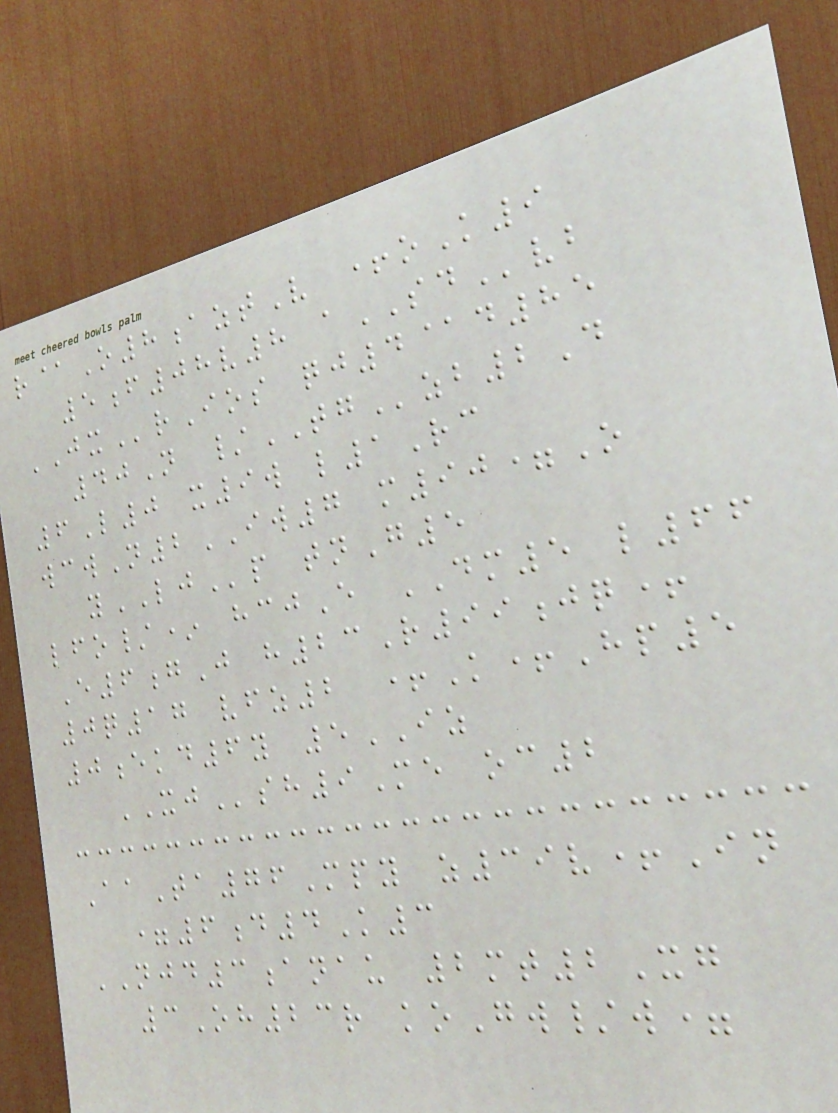r@O8aztV +oK9
5f08v8 aSDvb
JXrIos qj4@d85
40N /TGzb2D
6L0 x9w l1Rc
wcwN2IW7 m90=O
yLJp tnG5
lfo/* hcjE DM5 l66
E6gJ h23R99jq+
0q17 vfz2 +K+Hp5
0ekd6y 5IZ
XJsh9Me oc2
AaTa76Mpy z39v+In
=6d4K3
NJD3anau 2mt2Xg
3Oh23r koGw/w=
